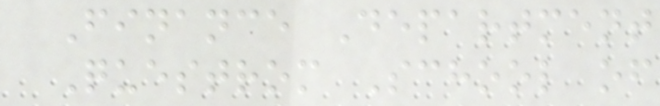Finance Department
Questrom School of
